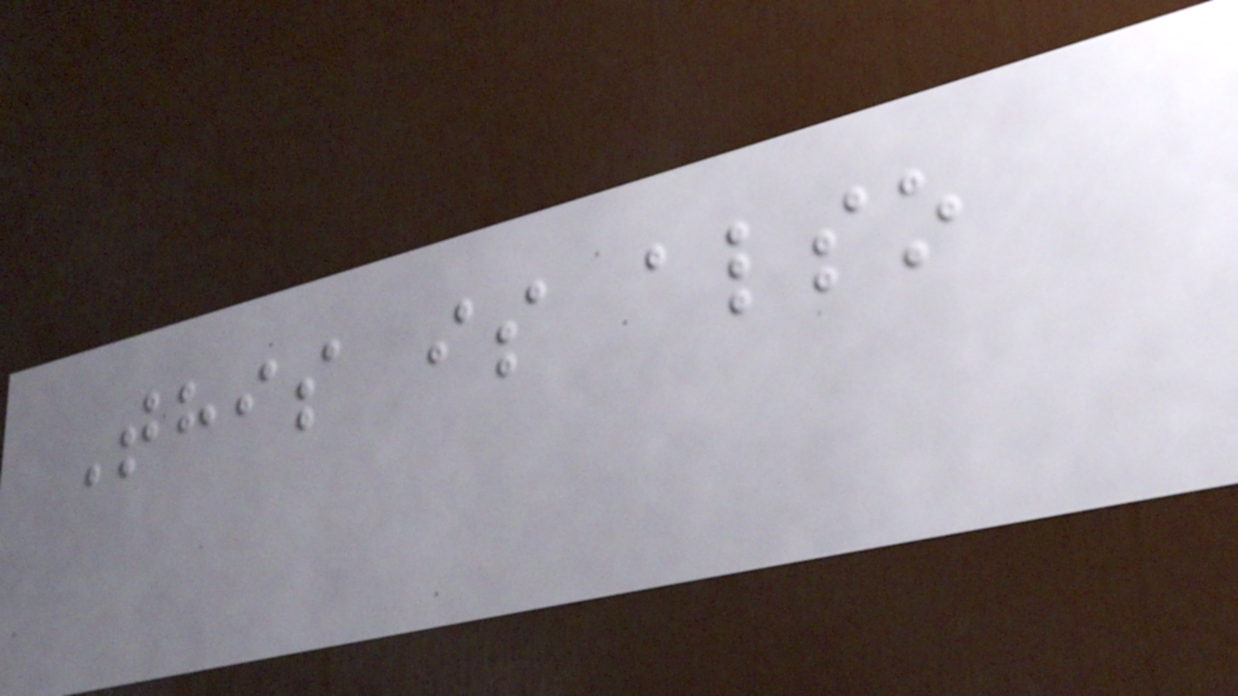This is also
